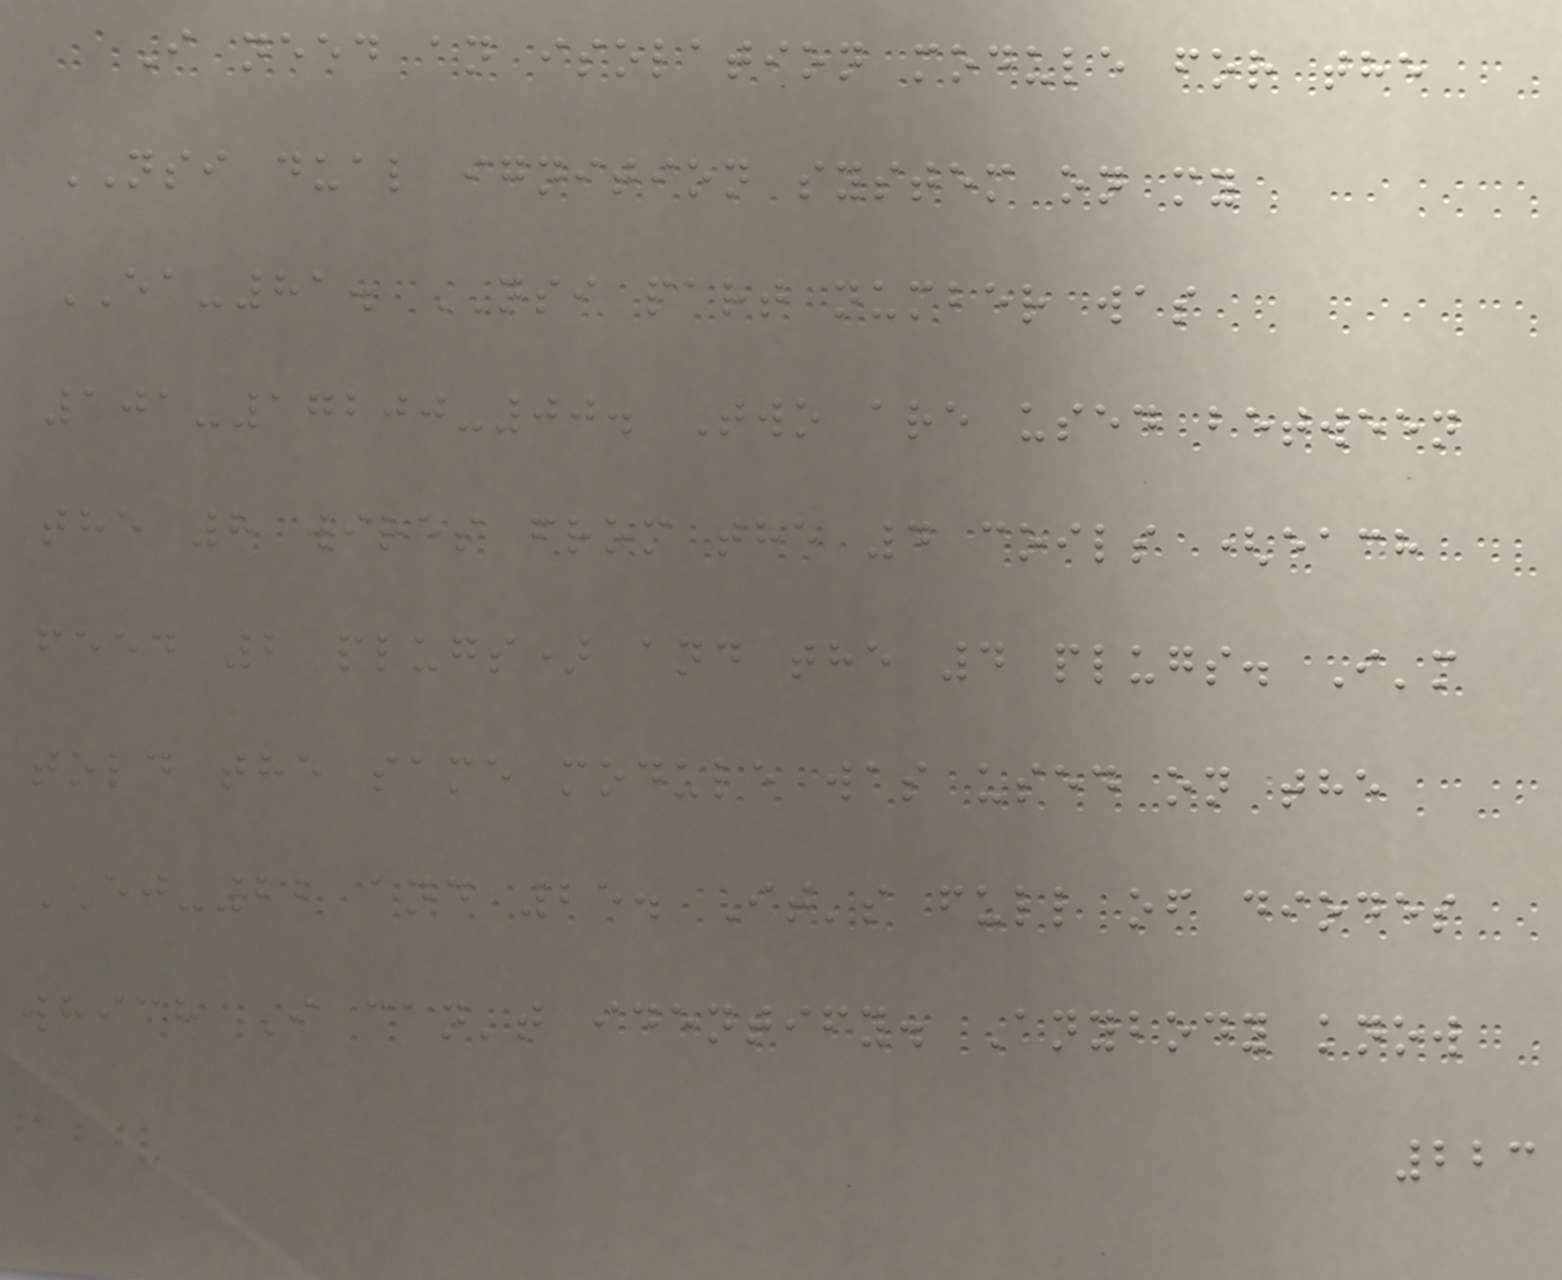I need an isolation module for the
NSI dual ignition system on my
EA-81. NSI part number was
101-17200-00. Two are used between
the 8 wires from the 4 coils (each
feed 2 plugs) and the 4 plugs. I'm
told the same module was used on the
EJ-22 and 25. It's full of diodes
which I can't identify. Anybody know
223
